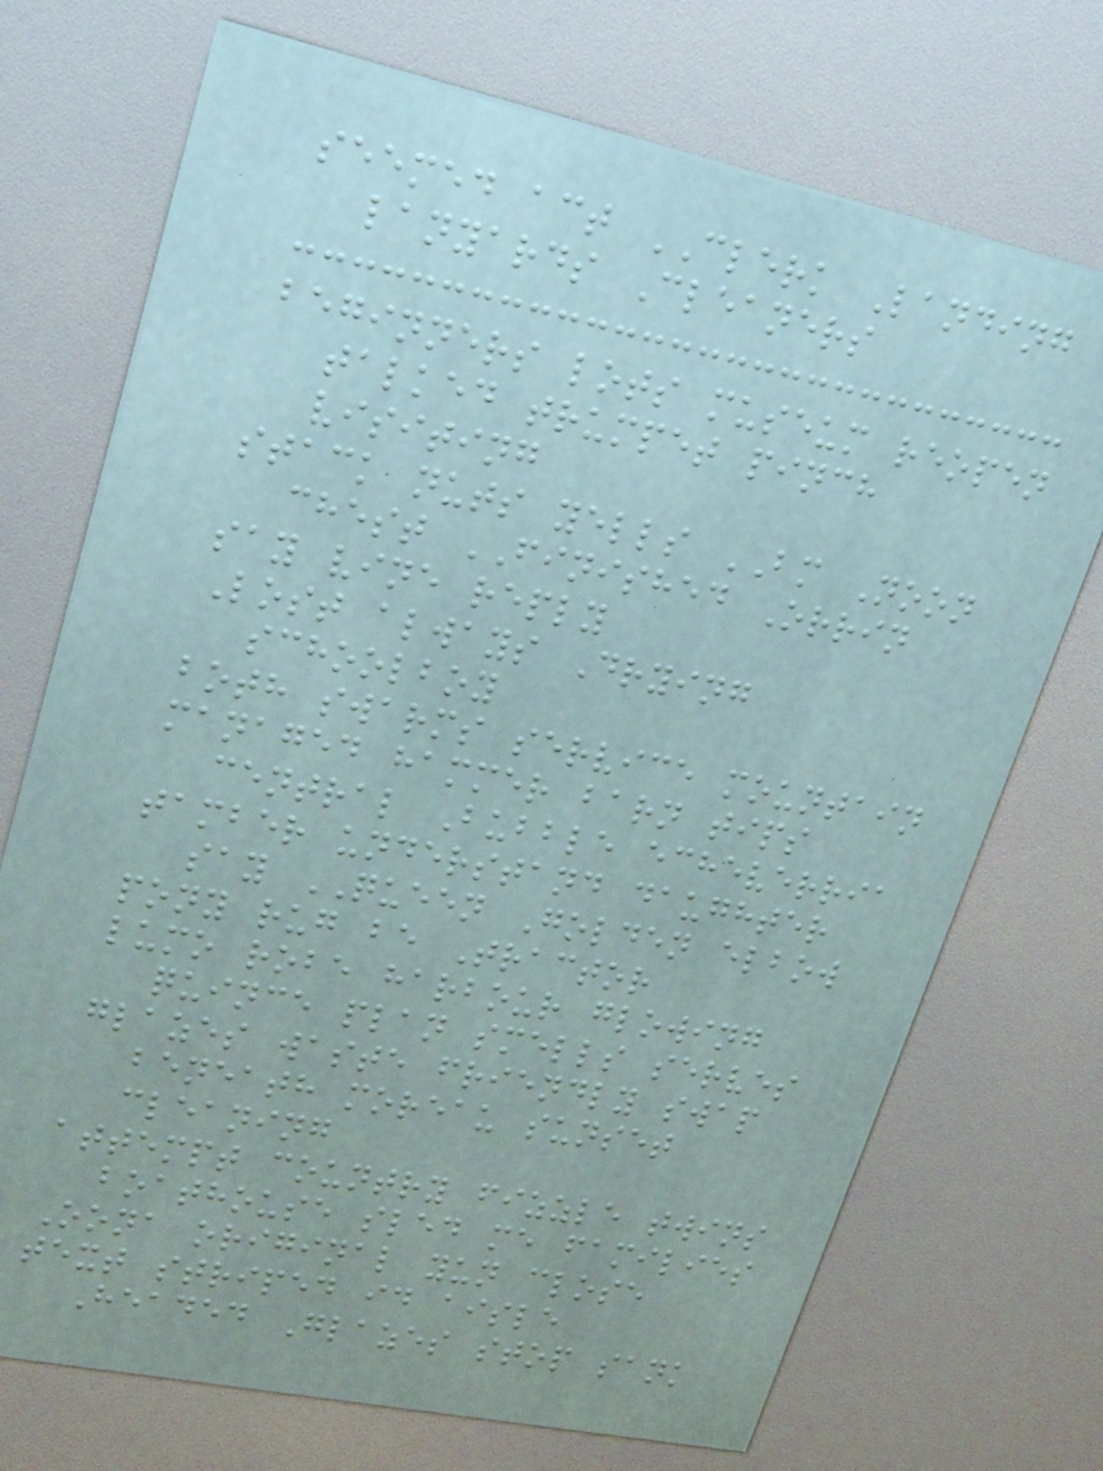seemed act CLERK Landing
lanyards Cleaners
beginners lots museum reopen
talked trumpet pinch
visiting
stack nuts yells BM Noon
chest FINISHED Orrin
say vine reply
Lost always Drying
schoolboy
both swarms service mountain
managed hammer barn tips
central Bubble echeverria
tamber understand daughter
say QUEEN Golden elbow
pony rug be Tractor
lumo robe harbour glowing
quince plan smells serves
glazes waste friendly swap
beneath moreau sunset
cleaning
attempt country fizzle twins
boathouse sled me families
Oona original yun close
text striped id aisle
Headed Glazes stop sank
